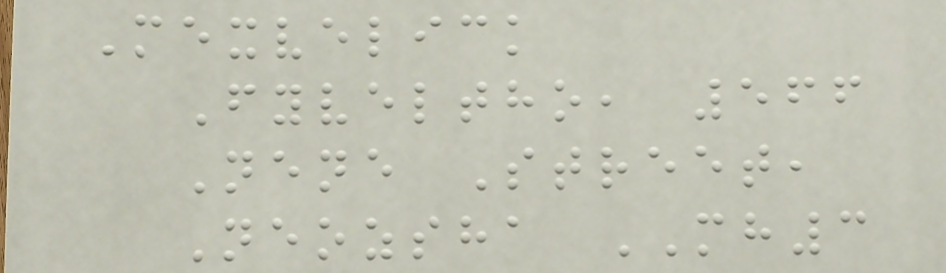Mexvelick
Fyveltho, 566
Nene Street,
Neozsha MH3
